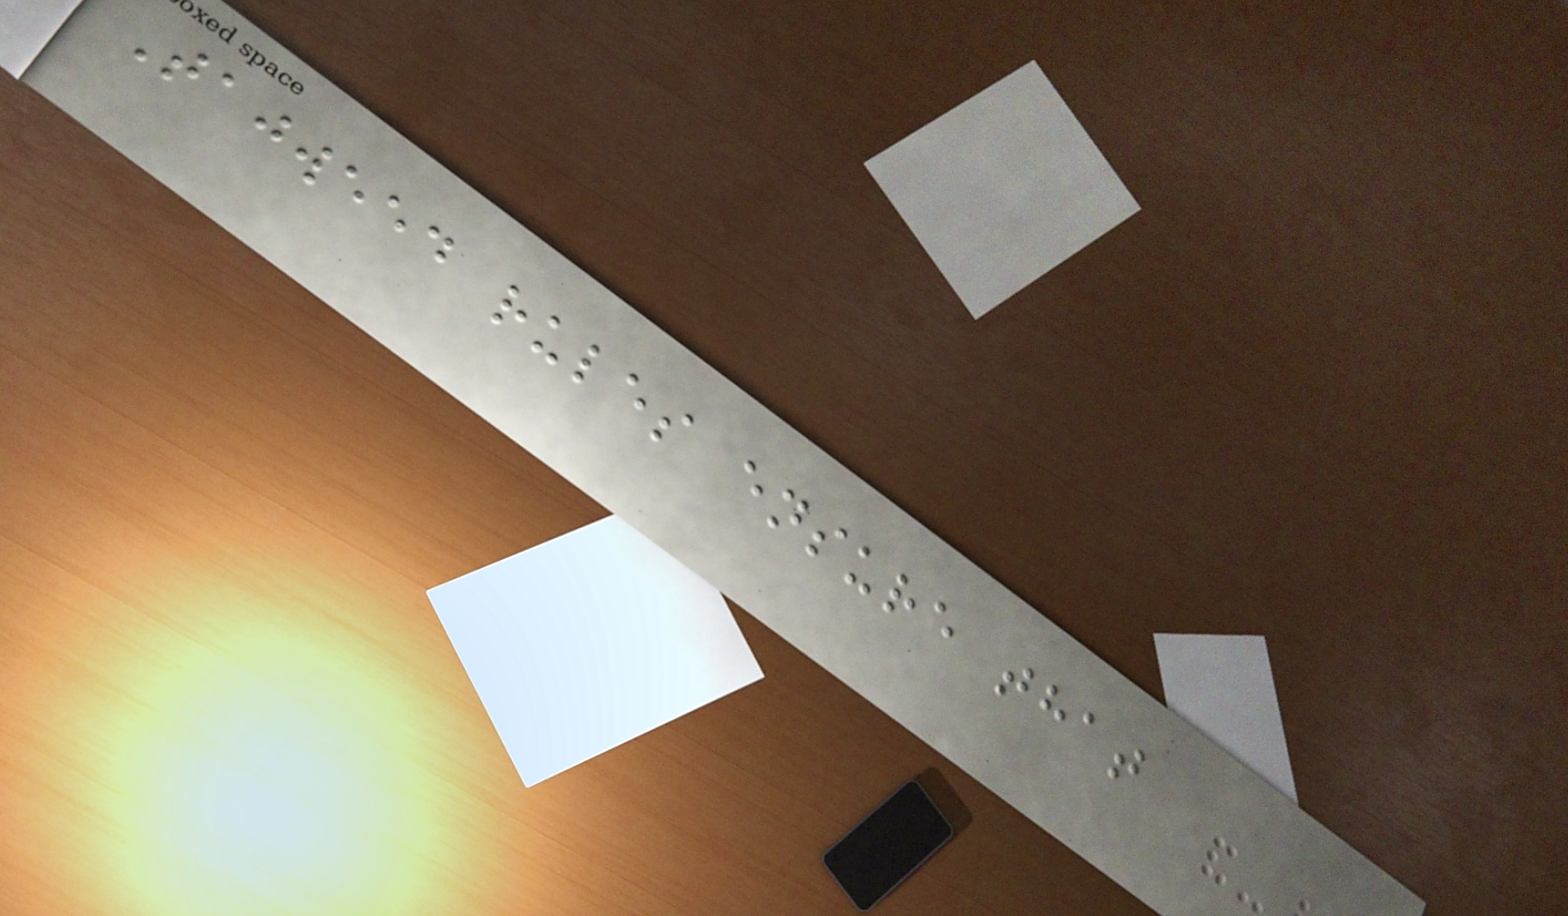Tajweed rules ensure that
